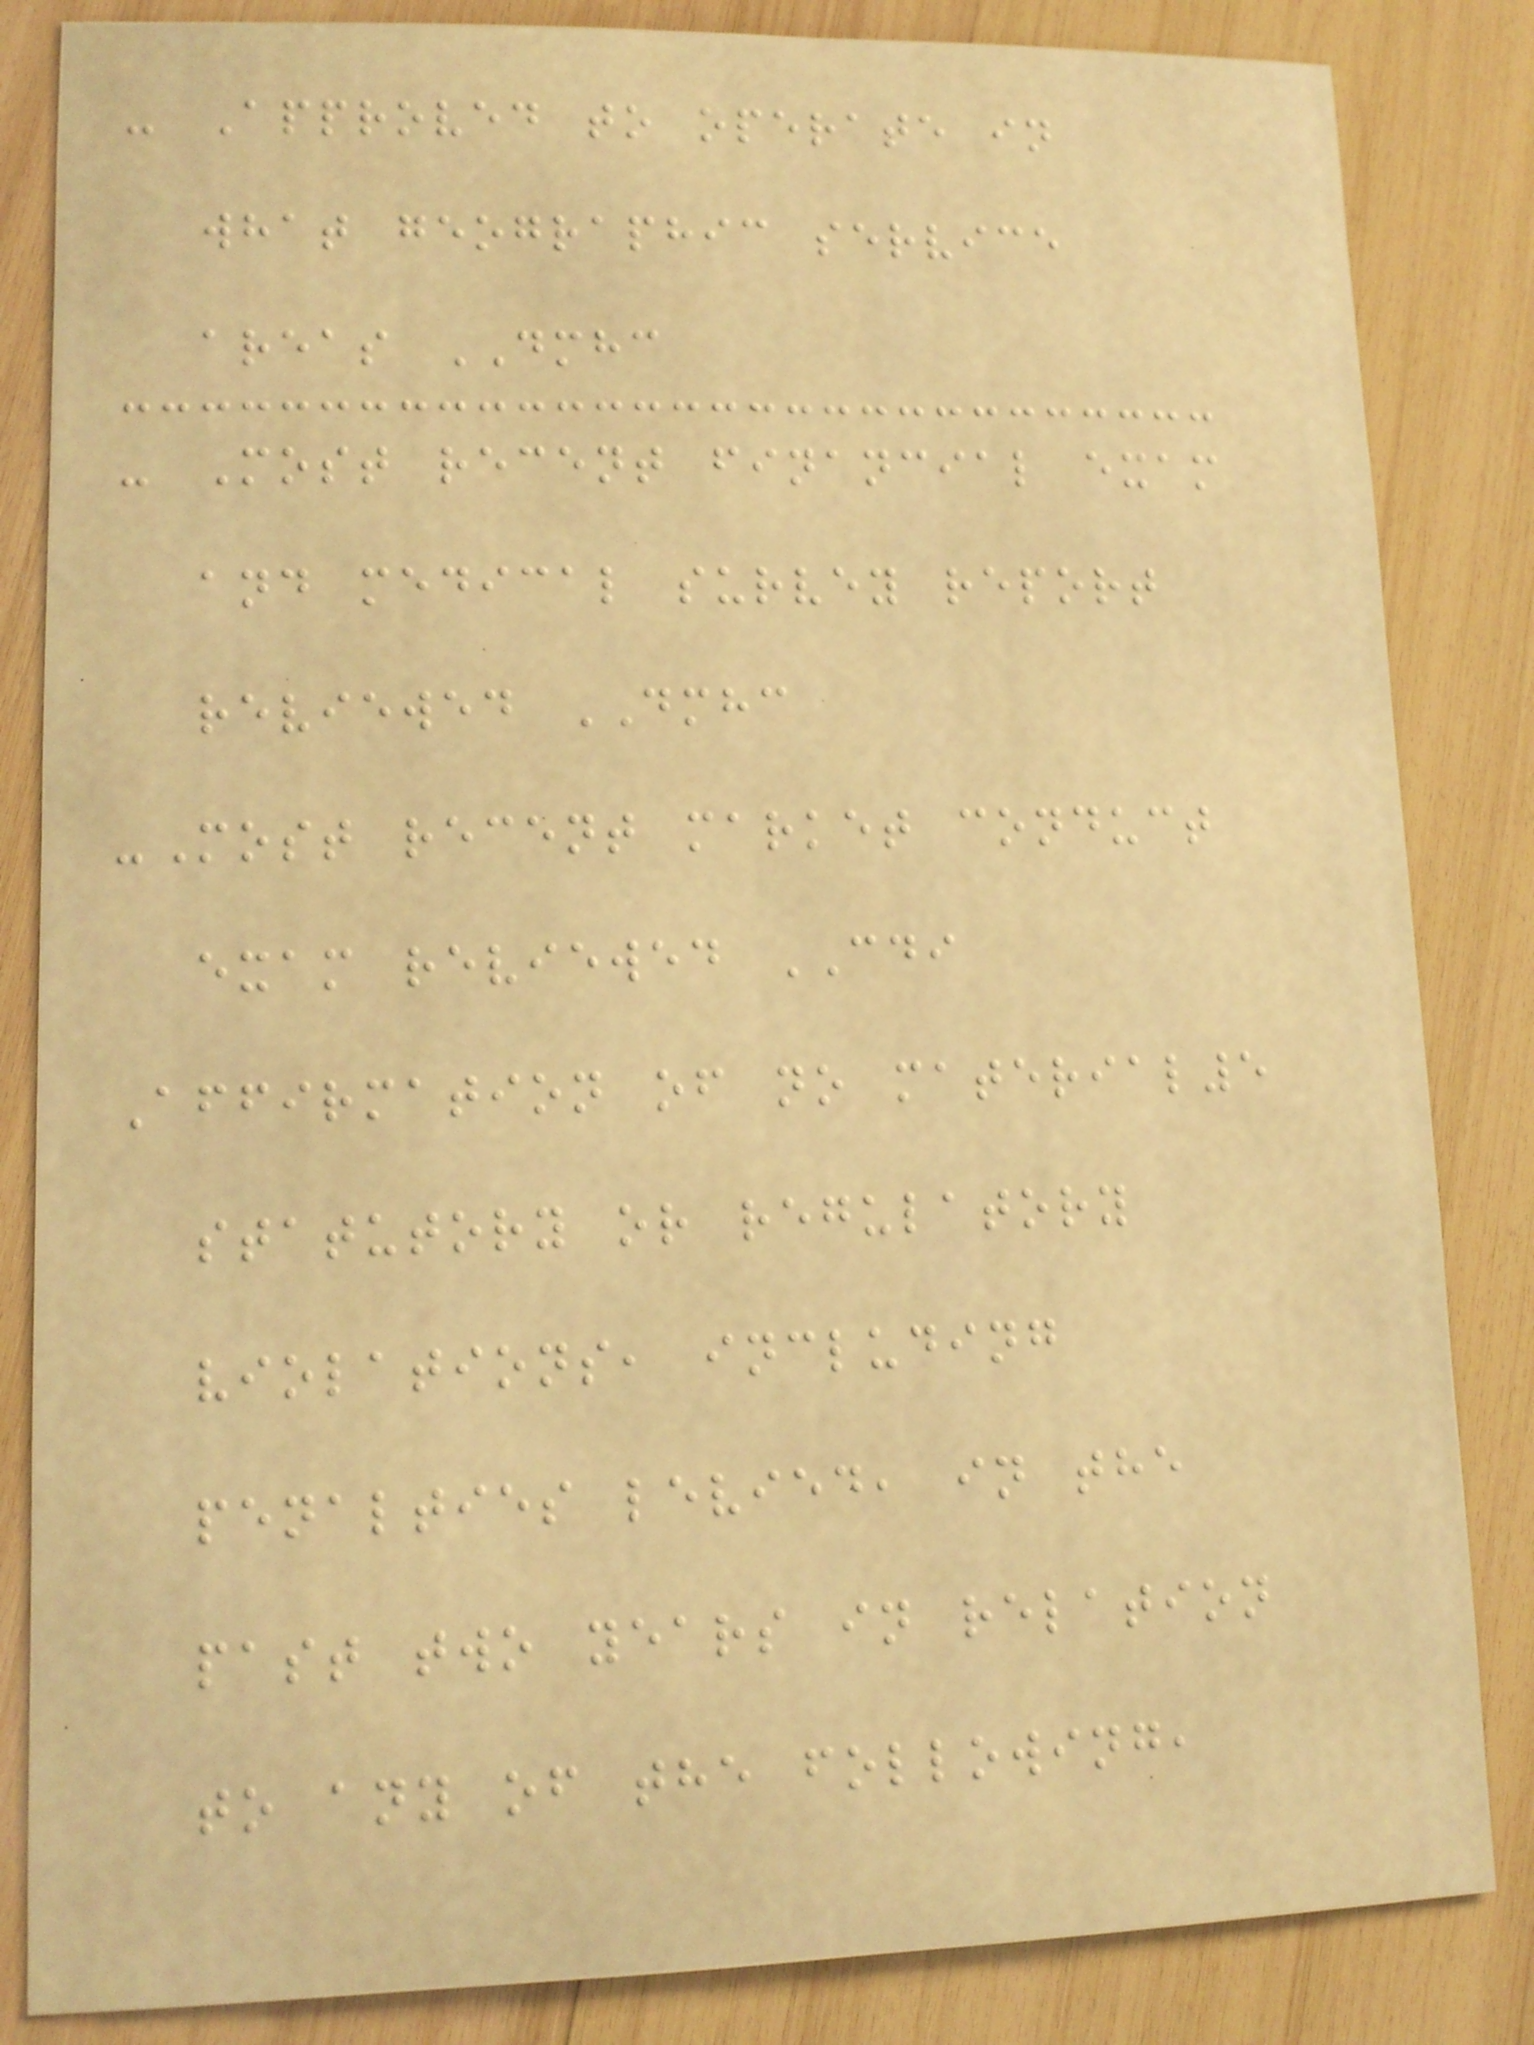- Approved to operate in
what geographic service
areas DMHC
- Most recent financial exam
and medical survey report
reviewed DMHC
-Most recent market conduct
exam reviewed CDI
Affirmation of no material5
statutory or regulatory
violations, including
penalties levied, in the
past two years in relation
to any of the following,
